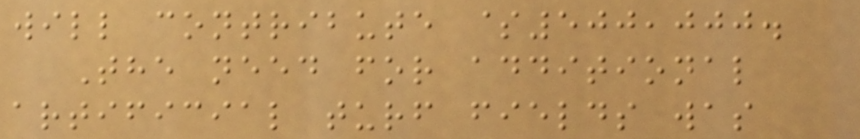will contribute $500,000.
The need for additional
artificial turf fields was
